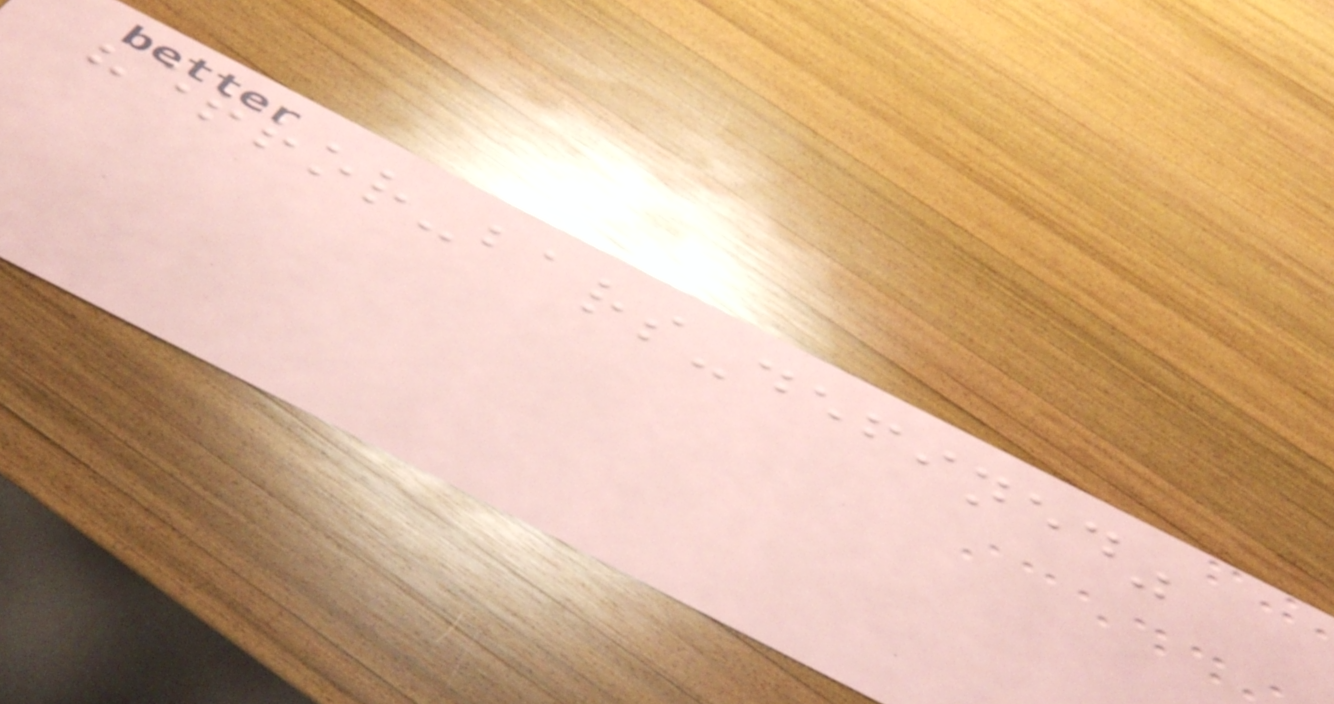"error-bars-defined"
